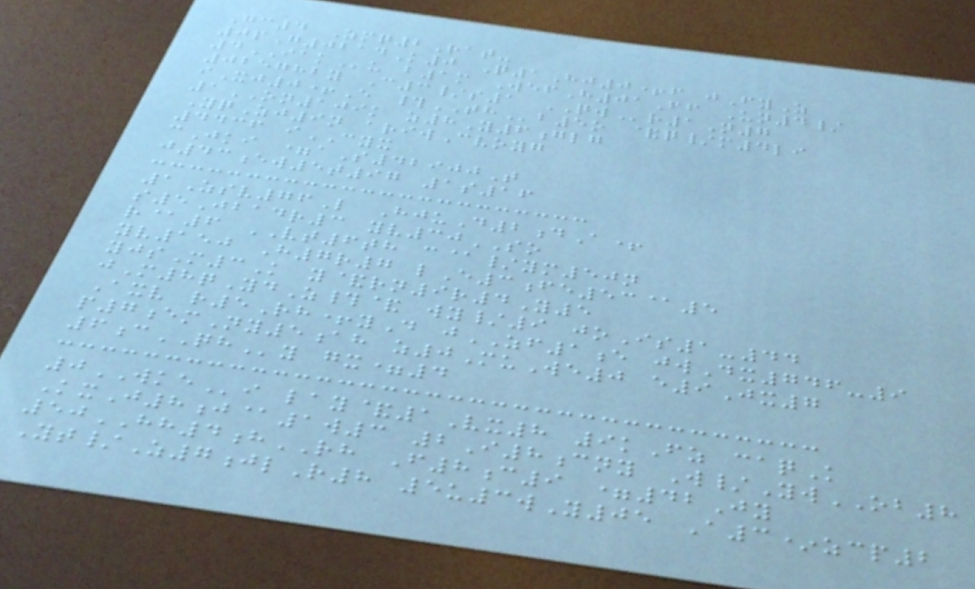Gc4 Zmq2Rat-
0pG0214K0 Q1Hj0+f jFyZ
4IAKu b1m WefH01Ff Un4/
025782y C3/s1 QWr1N7
iXj0+E #THb5o &q/m4li
1ON109k z8Y6glg
YqZj9n ariwCvoyg
4436 iCYX
cJki =aS42900T
j43ew5t97 1s16
1Zsv76L HjuD2dA+
s5Jbadr3 yv30SO
r@6 VT6th c@/ym50n
yv150 H7r7 lE3fe53@5
yjsM3K y&rn9r4Y5
jM8qYdZ#& wy/9 joIs1-44
Axv r5Rh+yD jZF1e jwDx746-9
p7emNy5ah z0MuWe0 e9Jx7
6cQHy gx=4
0WKEi lay&1Vx8 9kFz caqK
KxJ8j@1w3 2I8cny W/YwOB8
50HH4hRH F8c9 =42Jy
Yt/Z7jlR8 5u3wY05 A3*zcp2
